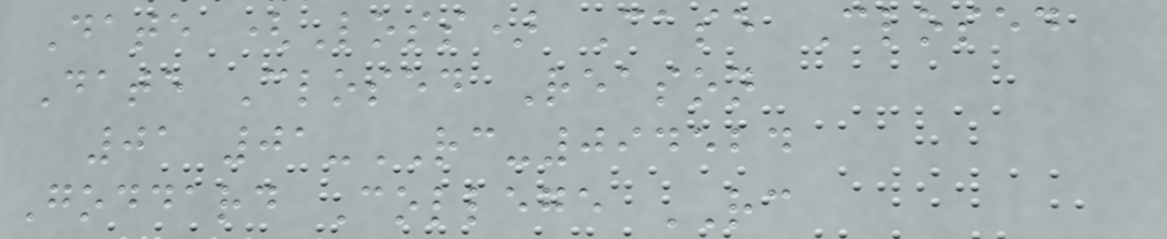Date (Loss) Case Closed
Date Closed Reason
01 01-RC-094524
Goddard College RC
